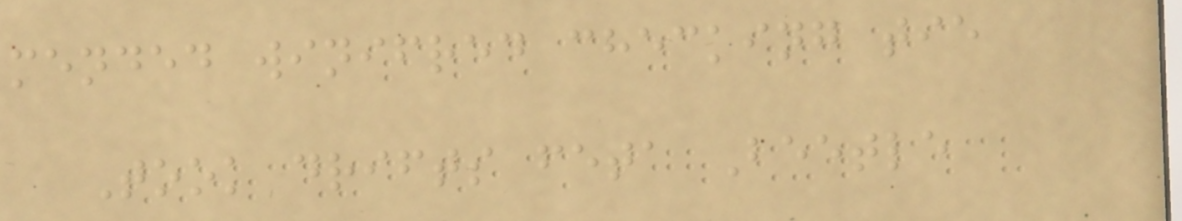mended winifred checking tie
Took drifts feta Beetle
